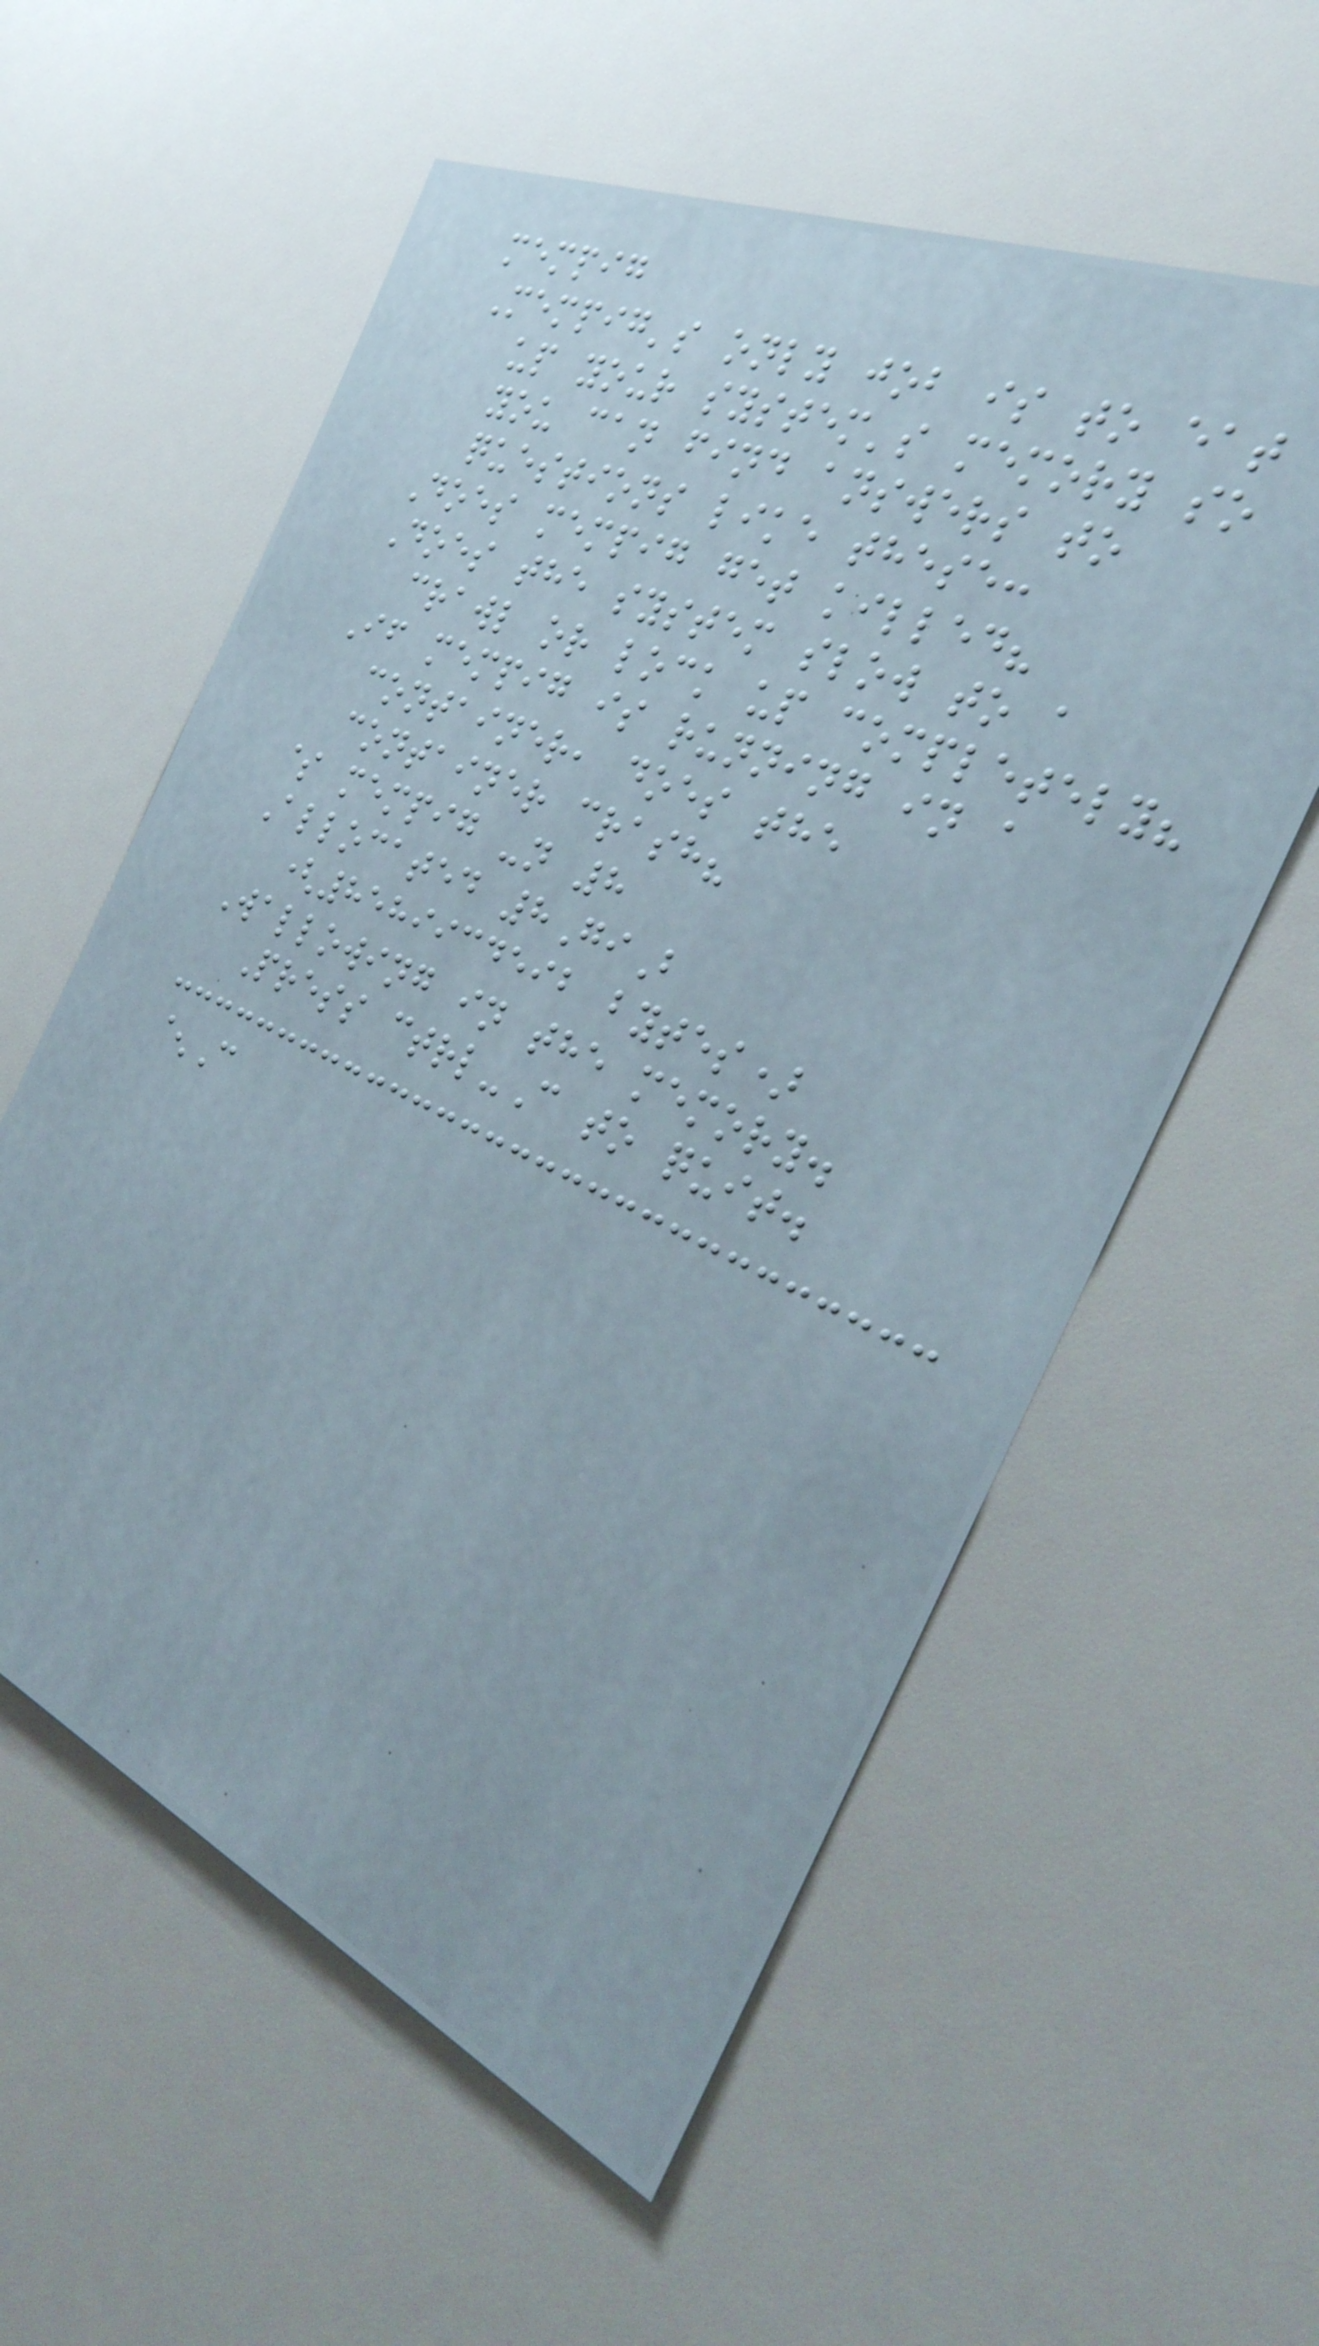mempig
Mempig's only job is to eat
up your system's memory so
you can find answers to
questions like these:
Does mempig get killed?
Does the system slow to a
crawl or lock up completely?
If mempig is running in a
container, does the
container crash?
$ mempig -n 8
Allocated 8GiB
(8589934592 bytes)
Wallowing in the memory.
Press ctrl-C to quit.
^C
